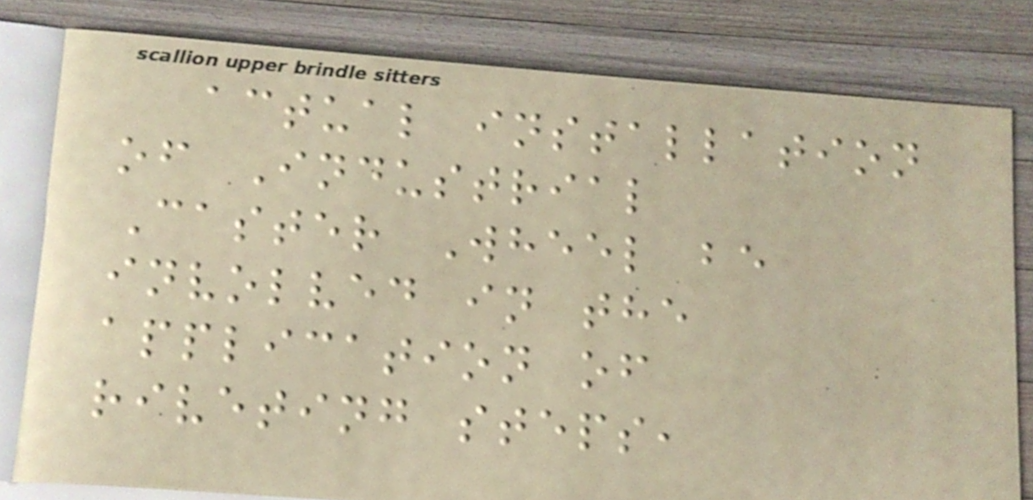actual installation
of Industrial
Caster Wheel be
involved in the
application of
riveting steps,
